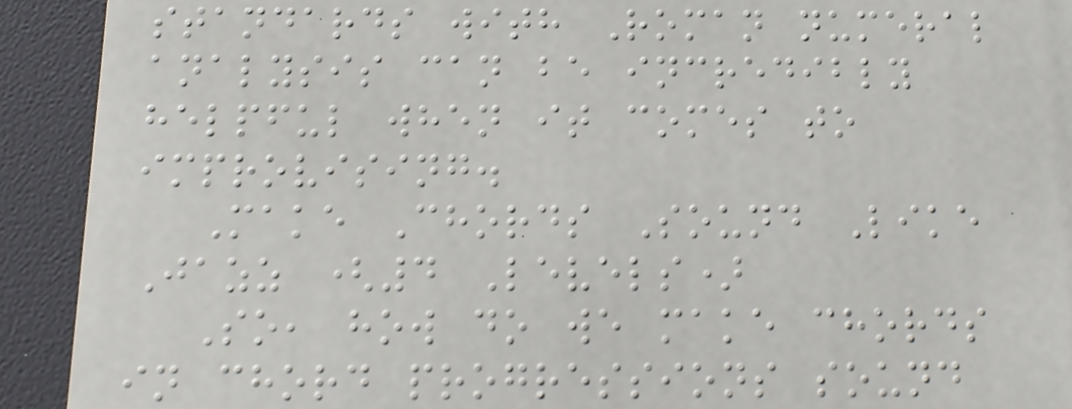standards with Roman numeral
analysis can be incredibly
helpful when it comes to
improvising.
Make Chords Sound Like
Jazz (4 Levels)
So, how do we make chords
in chord progressions sound
